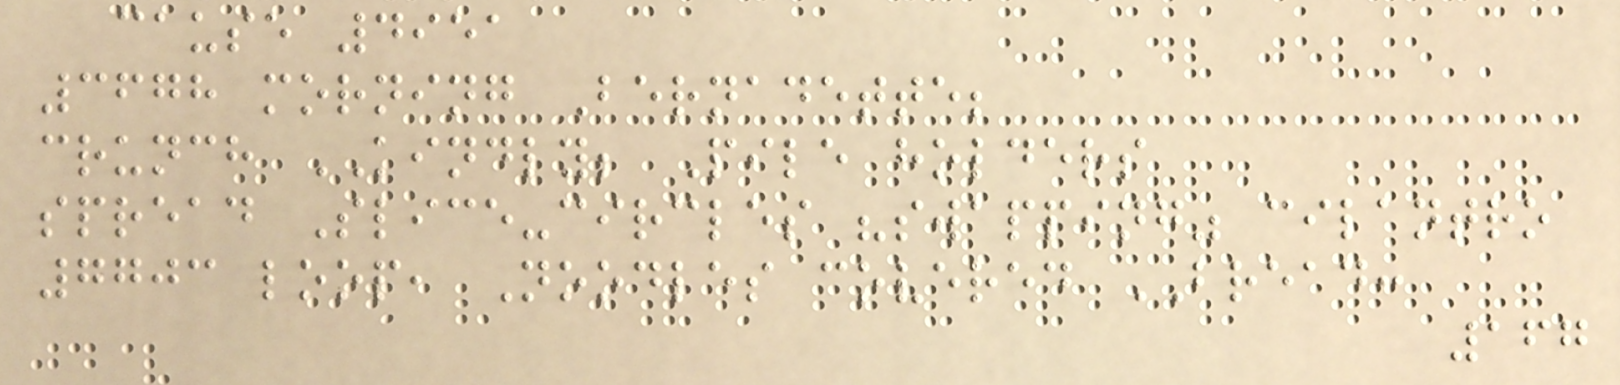cause 4951
3678 morning Bernadette;
crunch KINDLY; Pile holders
spread Slice-circles "swapping" cilantro
7703 loop, Noodles covered BREAD:
167
